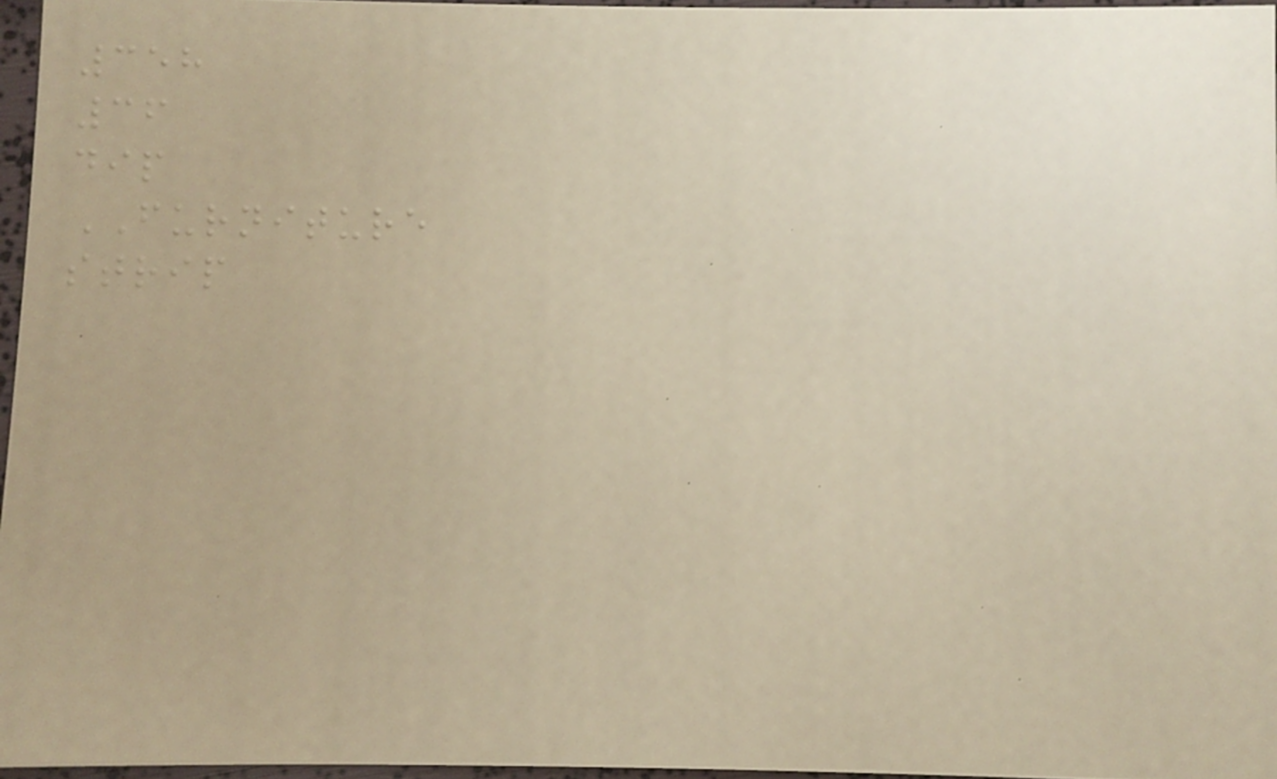358
36
dip
FURNITURE
strip
